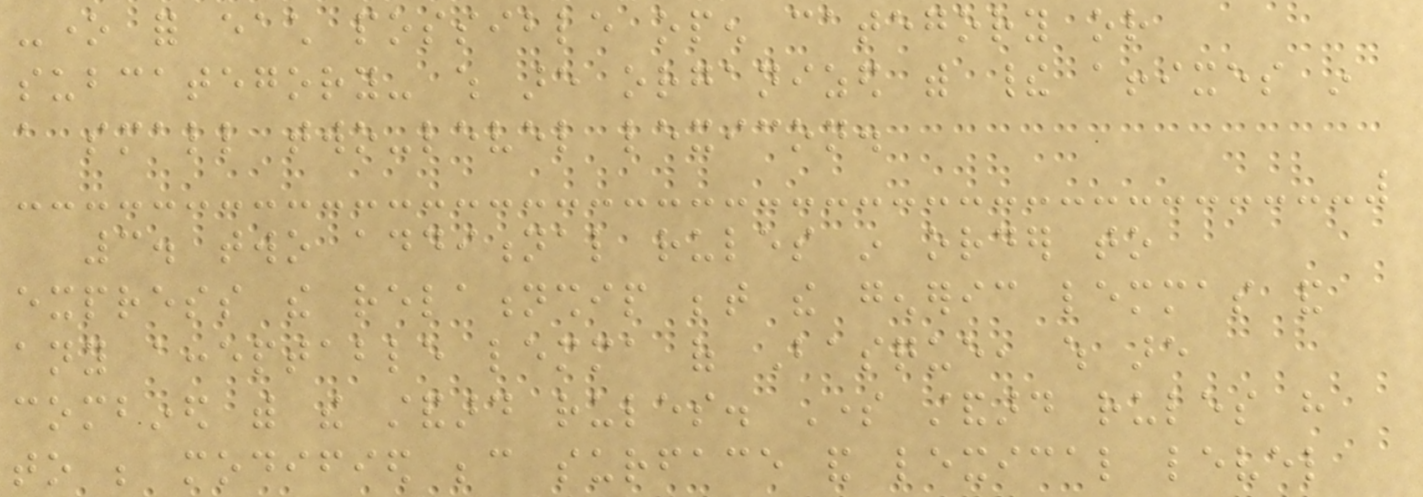-one for each possible open category or
subcategory- which are organized with their affixes in
a small two-level lexicon.
3. two additional rules in order to
express the relationship between the generic lemmas and
any acceptable lemma of Basque, which are
combined with the standard rules. Some standard rules have
to be modified because surface and lexical level
